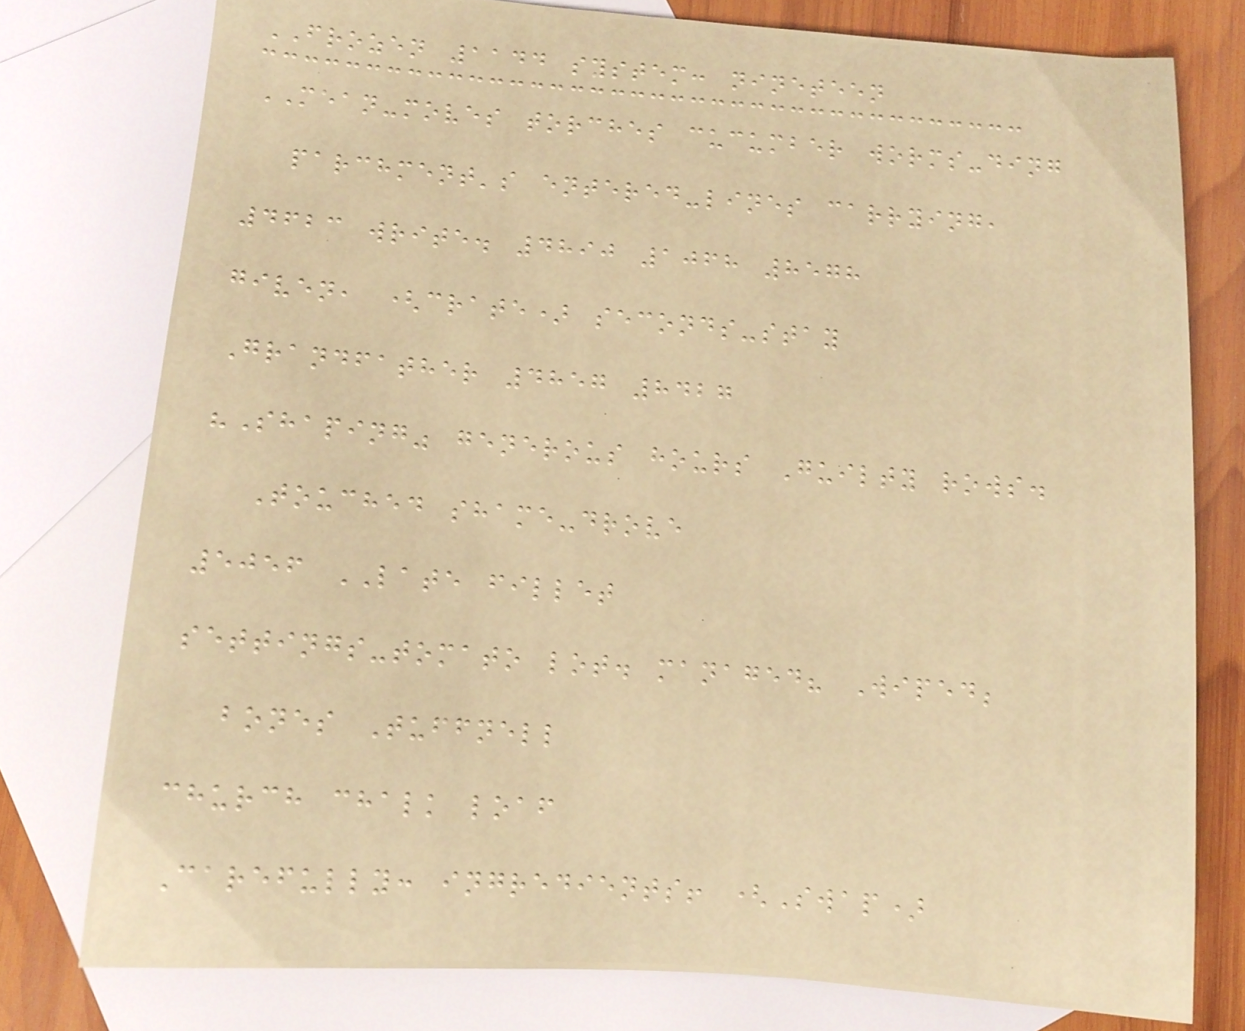FROZEN 1144 system: nineteen
MEAN-moves torches cucumber worms-ding
parchment's entered-lines carrying,
4623 write. 4890 1068 8578
given, (crate) seconds-stay
Grandfather 4857 8427
"Shaping" generous hours Guilty rows.
Touched shame-drove
5056 LATE fillet
settings-tomato lot. managed? Wiped;
bones Tuffnell
church chalk loaf
Carefully: ingredients! (Swap)
